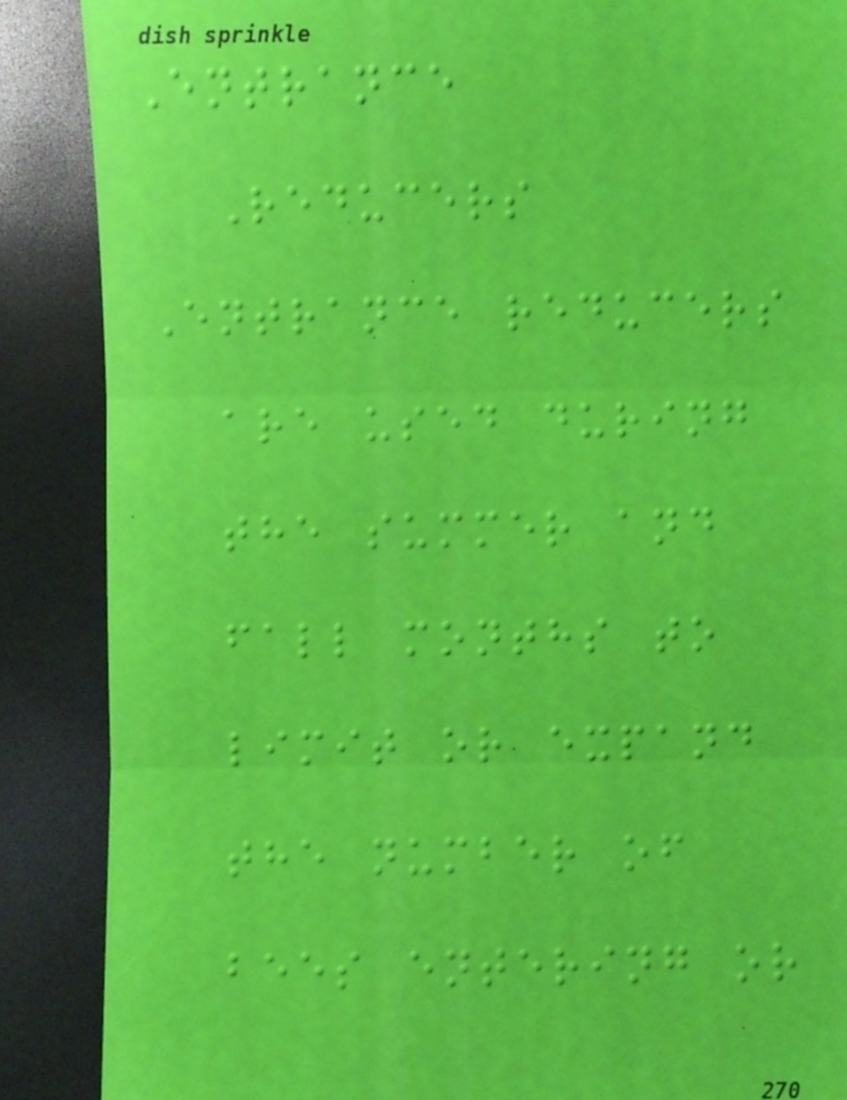Entrance
Reducers
Entrance reducers
are used during
the summer and
fall months to
limit or expand
the number of
bees entering or
